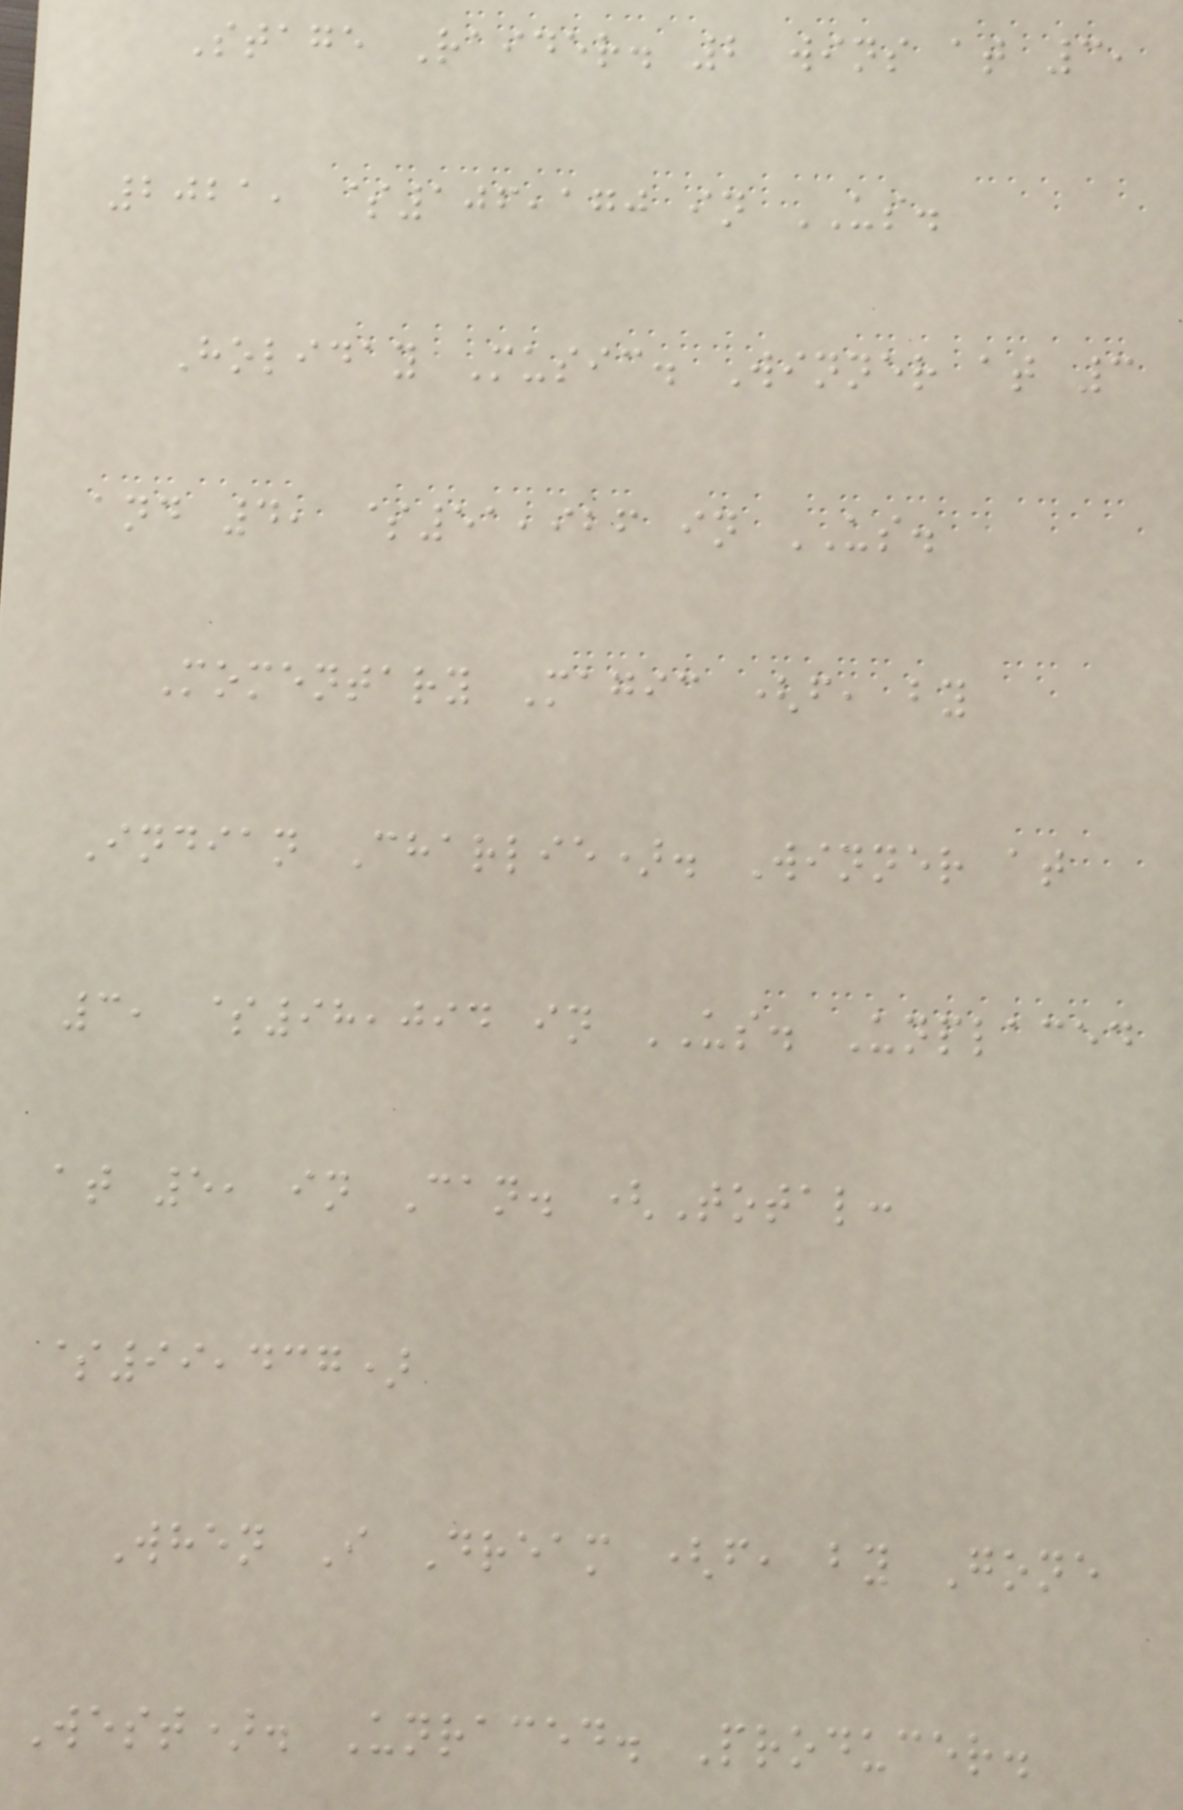Stage Raider. 2 wins at 3,
2021, $106,170 in US.
Holiday Music. Winner at 3
and 4, $51,926 in US.
Momentary Magic (f, by
Indian Charlie). Winner at
3, $98,094 in US. Unplaced
at 5, in Can. (Total:
$99,437)
When I Dream (f, by Gone
West). Unraced. Producer.
